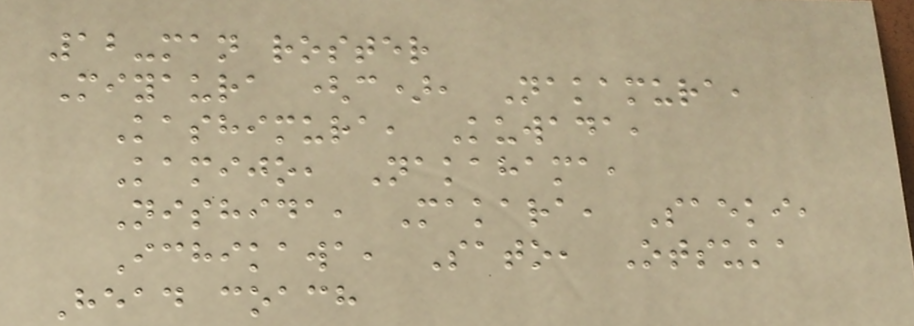12-man roster
Miyaura (c), Nakamura,
Kashimura, Kuwada,
Kamijo, Nakahama,
Nishida, Makara, Saeki,
Ichikawa, Sato, Otsuka
Head coach
